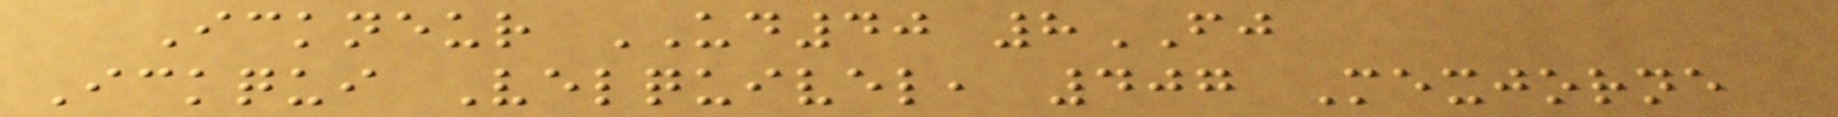Ickneur UD40 8FJ
Ickqui Velquivel, 407 Mexjorne
